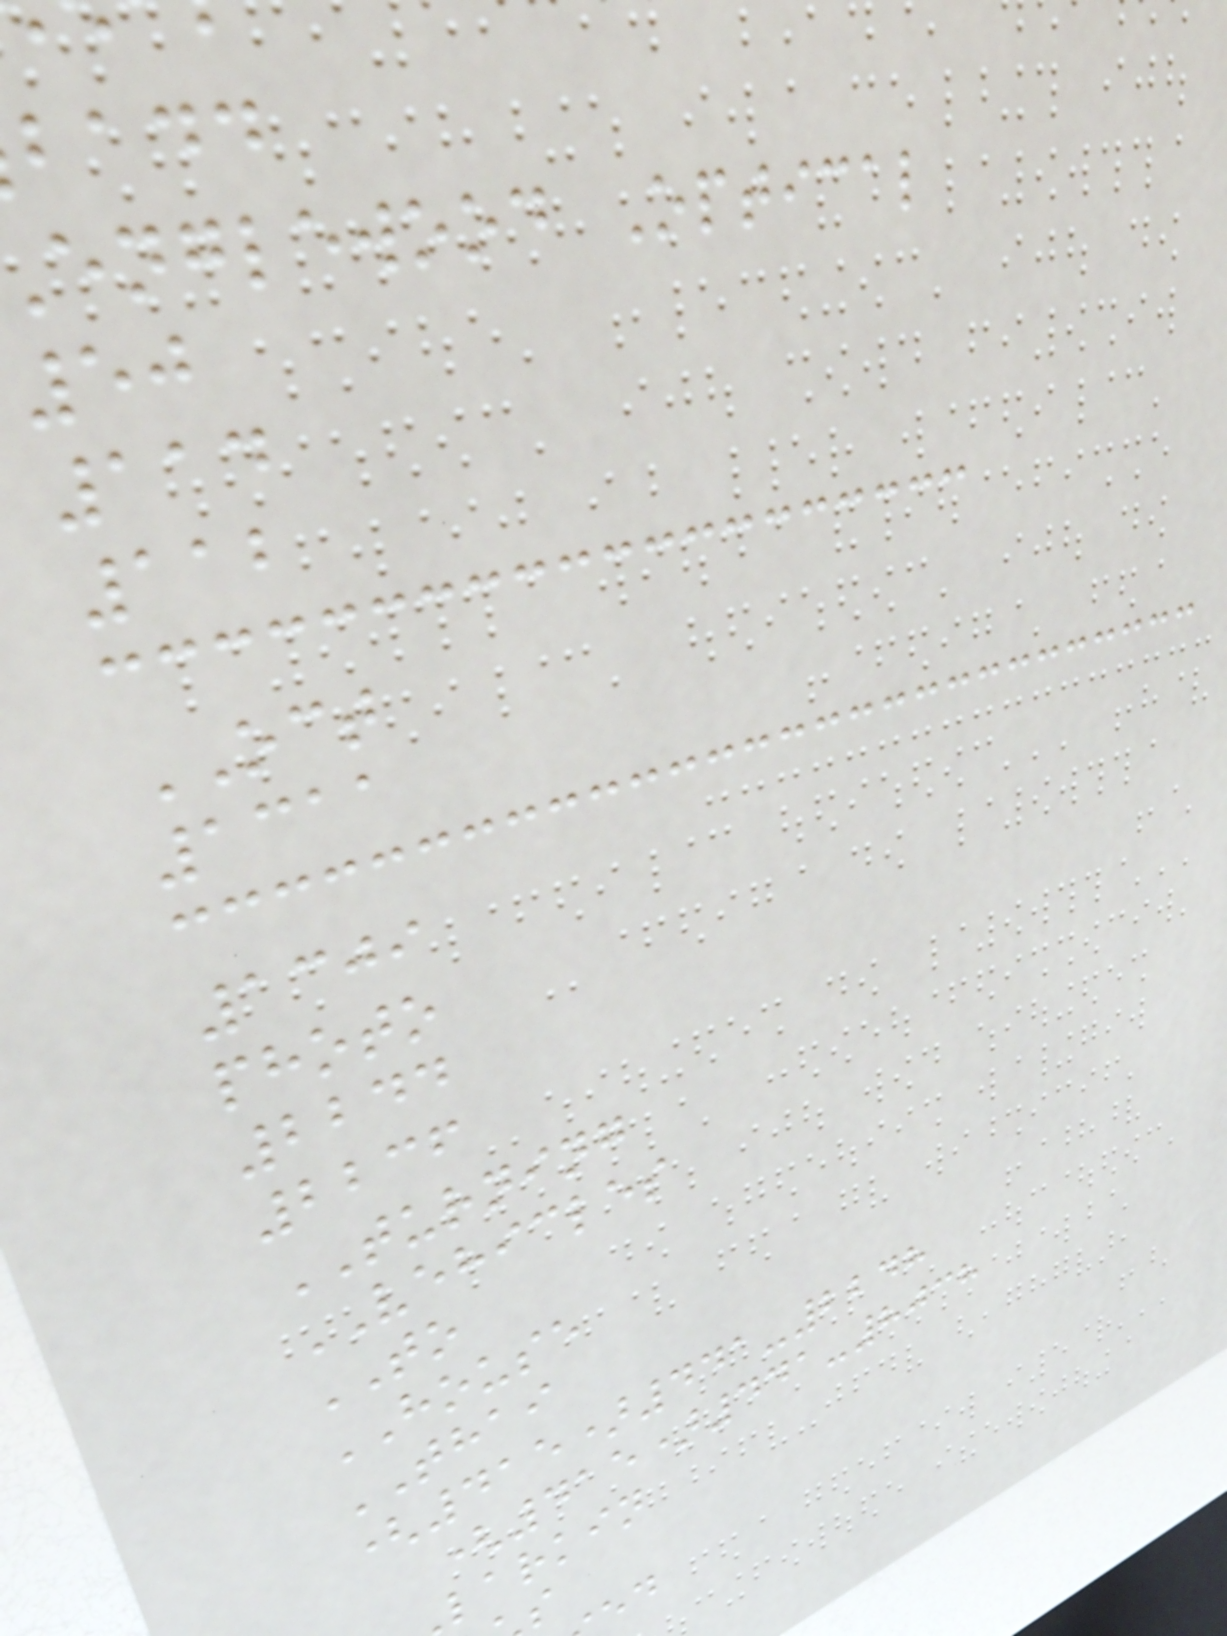badd
englewood Optical
50
114
112
OCT
1311
1309
photo
2244
2236
TURNING
VEHICLES
TO
HOUSE
THAI
(415)441-2248
(415)441-8038
larkin
